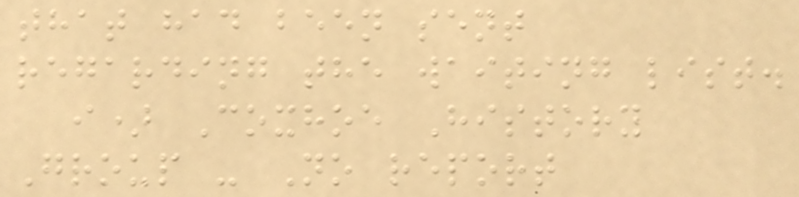that had been sent
regarding the waiting list.
i) Coxhoe History
Group - No report
